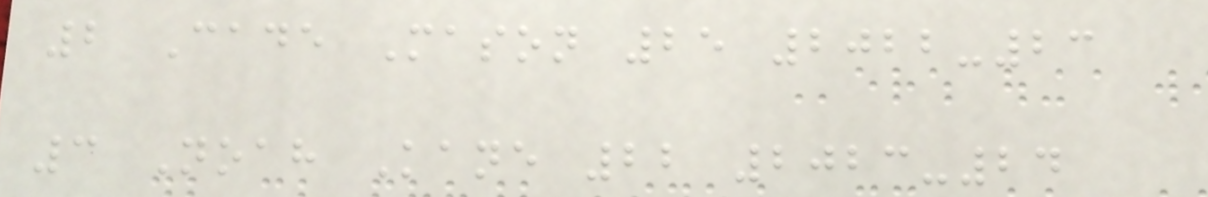2 Cade Mason 25 2022-23
3 Noah Kane 22 2023-24
